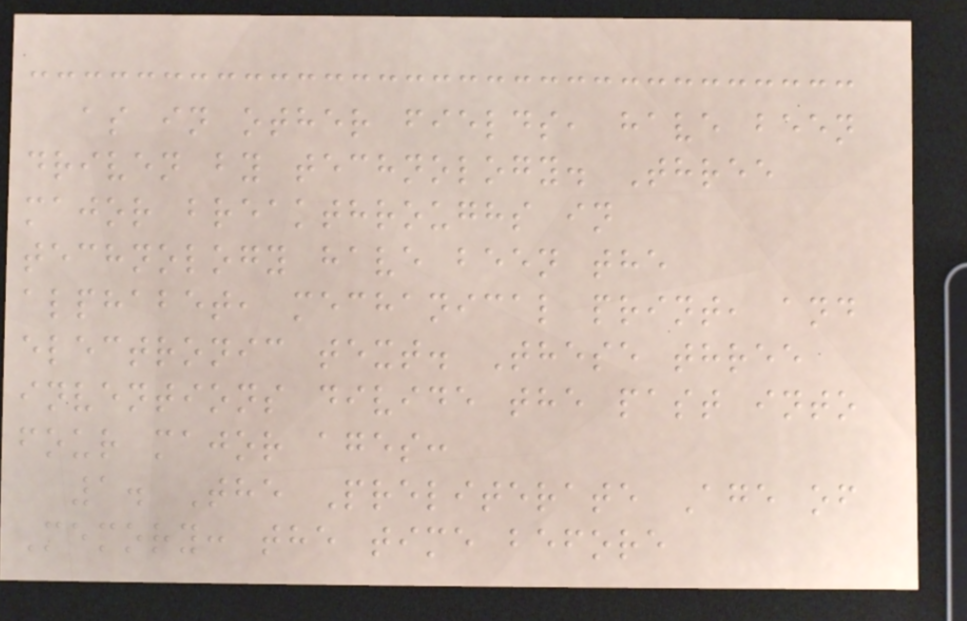as in other fields, have been
driven by technology. Three
major breakthroughs in
technology have been the
alphabet, mechanical print, and
electronic text. These three
inventions divide the past into
four major ages:
1. The Preliterate Age of
Memory: the time before
